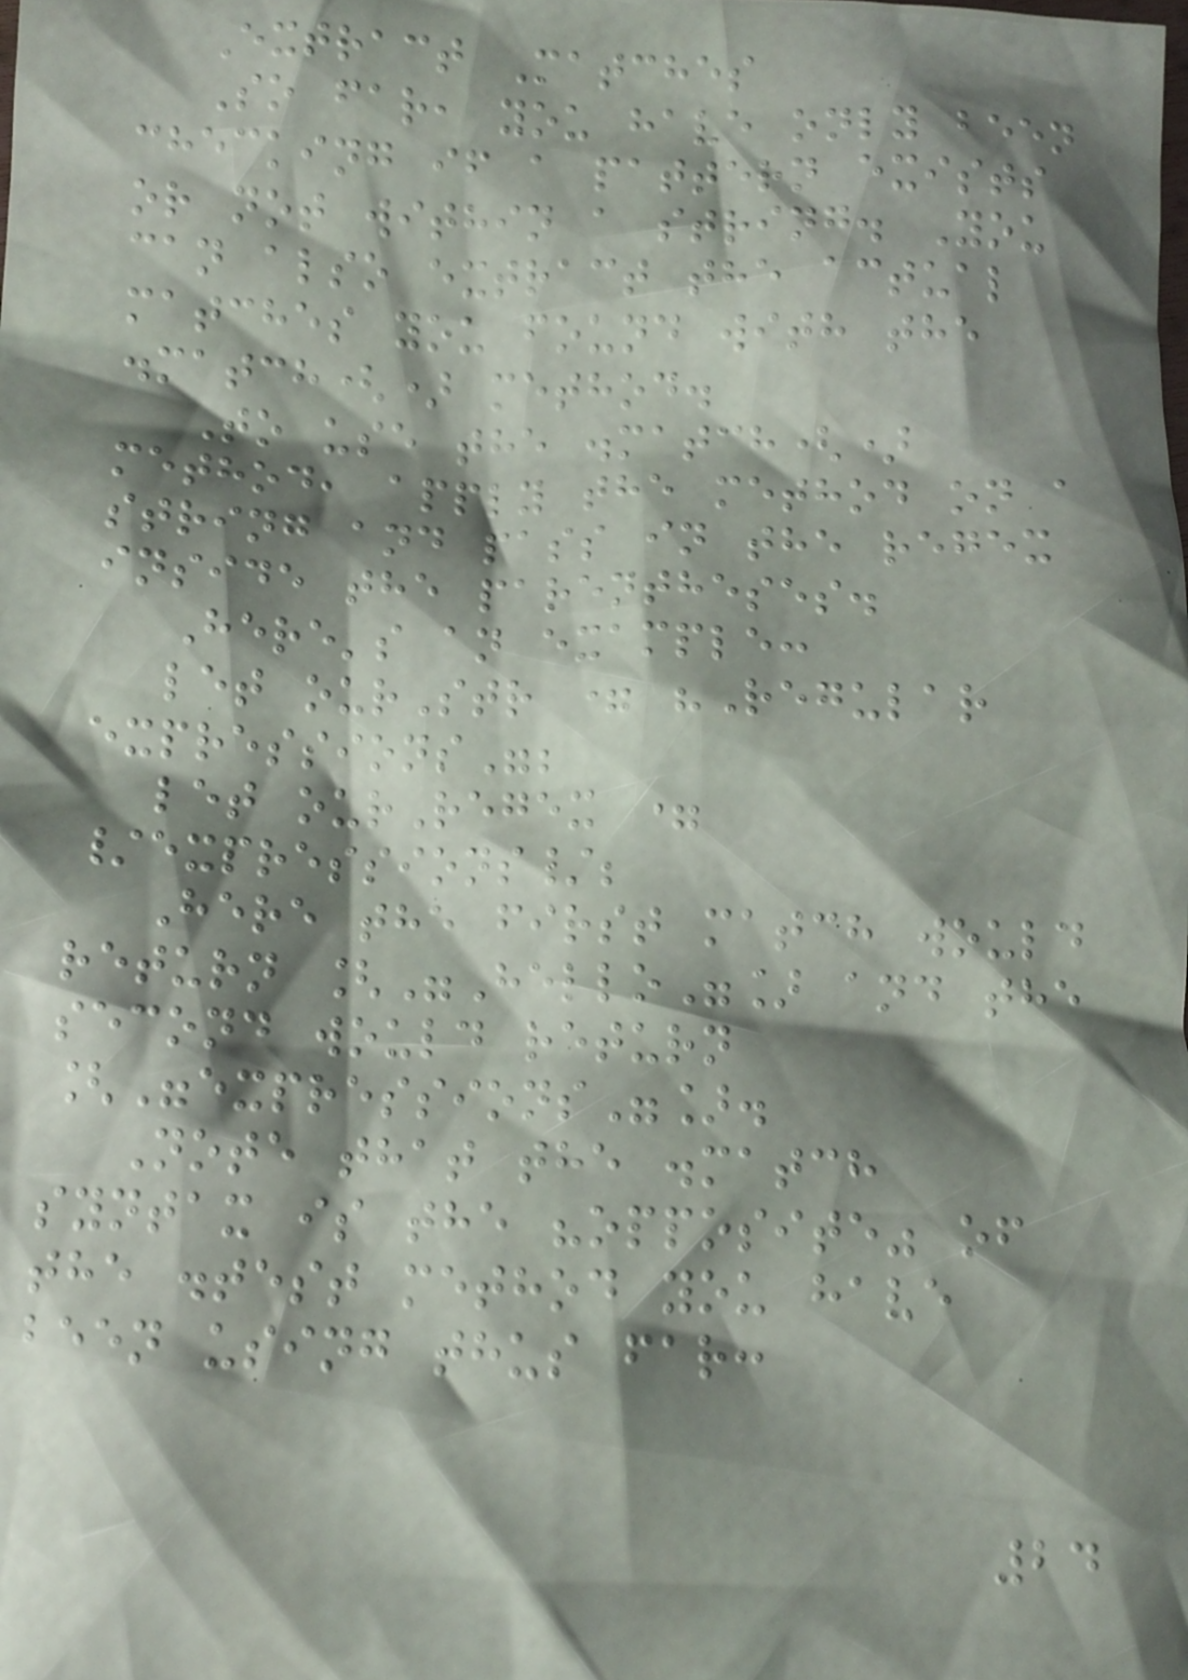Extract Matches
So far, you have only been
checking if a pattern exists
or not within a string. You
can also extract the actual
matches you found with the
.match() method.
To use the .match()
method, apply the method on a
string and pass in the regex
inside the parentheses.
Here's an example:
let ourStr = "Regular
expressions";
let ourRegex =
/expressions/;
Here the first match would
return ["Hello"] and the
second would return
["expressions"].
Note that the .match
syntax is the "opposite" of
the .test method you have
been using thus far:
24
